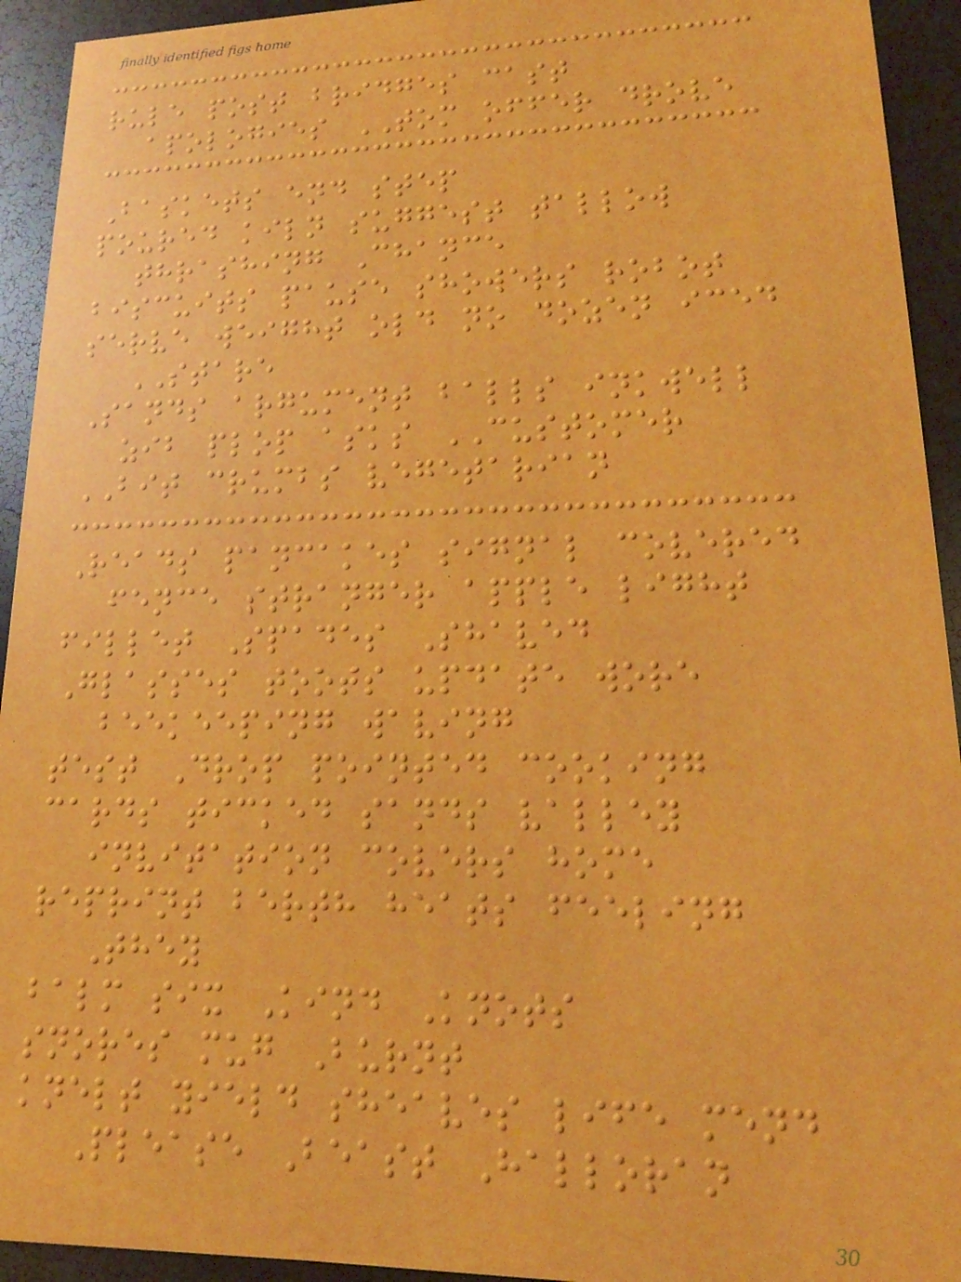rule post bridges cast
apologies TOM offer drove
Baskets end step
poured kiln suggest tallow
thrashing Chance
biscuits pause showers robot
serve weight old no dozen iced
STARE
Sands argument balls inkwell
zib plop asks CUSTOMER
BIT crumbs vegetarian
Reads pancakes signal covered
fence stranger apple light
fillet Spades Shaved
Glasses toots update wore
beekeeping waving
test Drop pointed cooking
cards ticked sands valley
invitation covers home
reprint berth heats feeling
They
balm six Kind Knots
snores mug Burnt
knelt yield sheaves life mend
Please Beast Halloran
